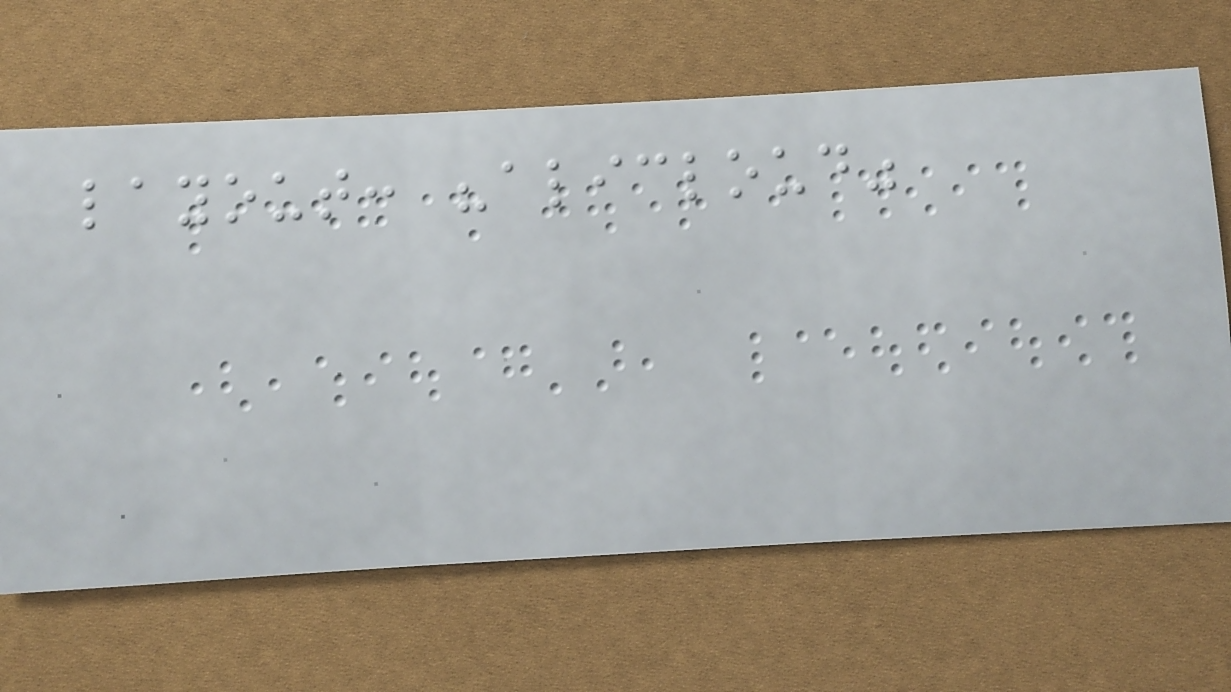layout: "alicloud"
